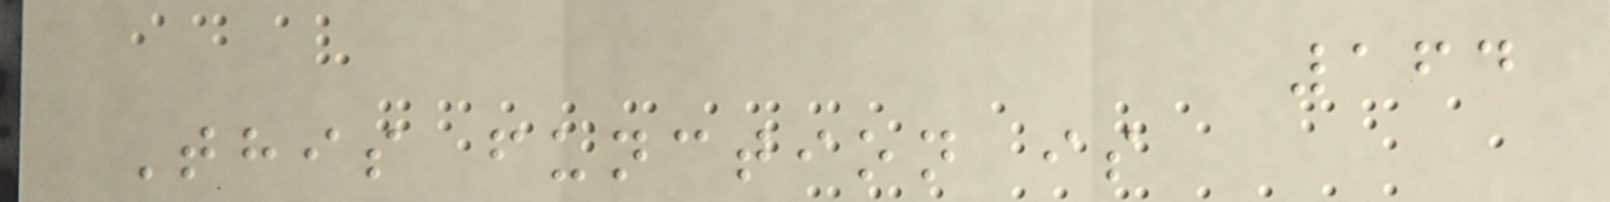164
This function is
